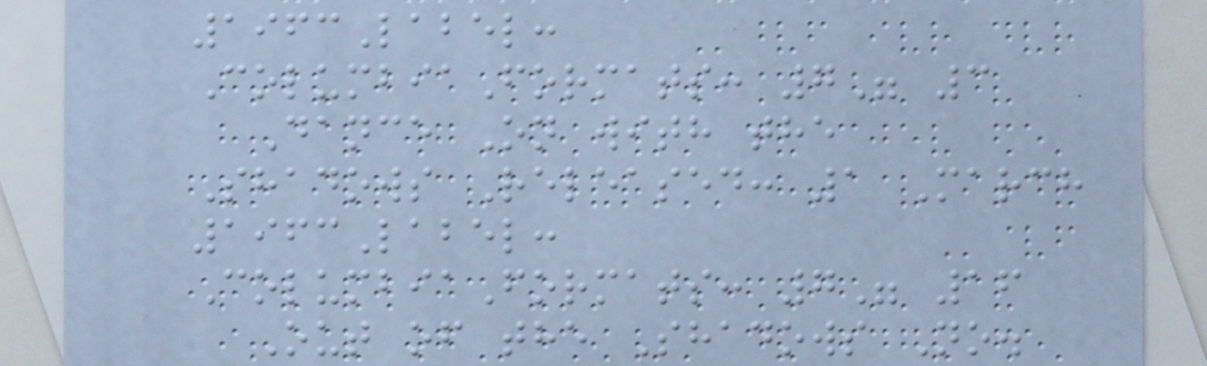1963Label:
ColumbiaFormats: 7" 3
Dance On with the
Shadows Released: 1 March
1963Label:
ColumbiaFormats: 7" 16
Out of the Shadows No.
